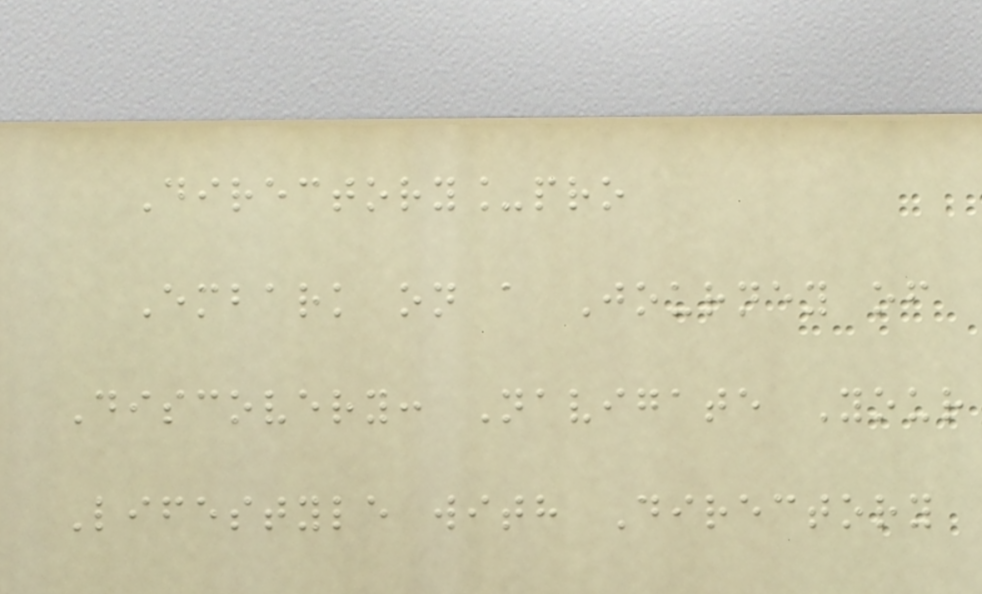Directory_pro
Embark on a Journey of
Discovery: Navigate Your
Lifestyle with Directory
